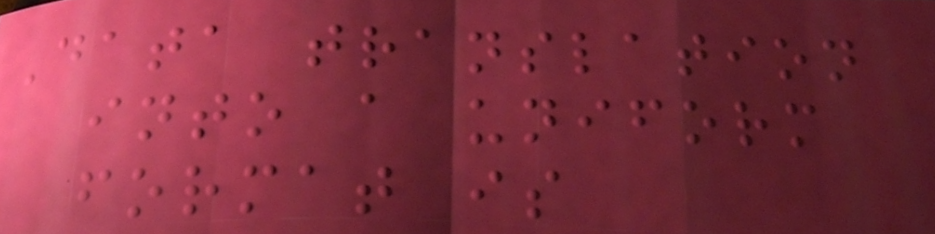Data translation
into a uniform
format is
